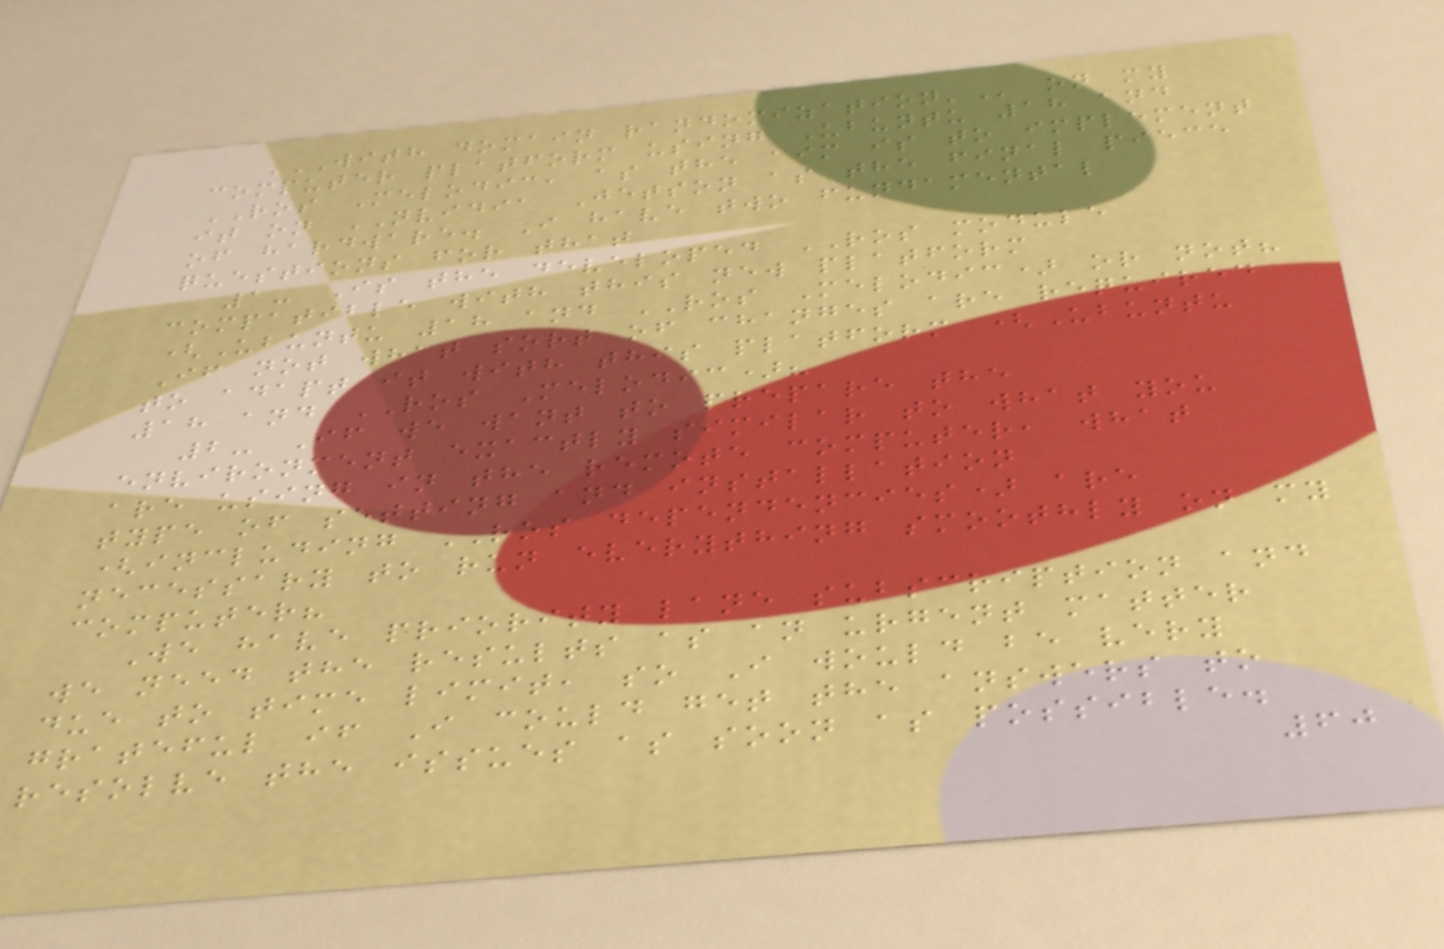WITH DOMAIN RANDOMIZATION' on my
computer platform using Ubuntu 18 and
ROS Melodic, as the aim is to implement
it on NVIDIA Jetson as the final piece
of hardware. I have two fundamental
questions for that
1- Is the developed ROS module
compatible with this new platform
(Ubuntu 18 and ROS Melodic) or not?
If not what sort of changes are required
to adapt it with this platform (Ubuntu
18 and ROS Melodic)?
2- If we want to prepare the
environment exactly similar to what you
are using in the remote computer, what
type of setting and installation
(including ROS dependencies) are
necessary to run everything smoothly on my
computer?
We have priority lane subscription and
we need the results as an urgent matter
due to time limit, so I would be very
grateful if I could get the answers to
resolve the issues as soon as possible.
60
